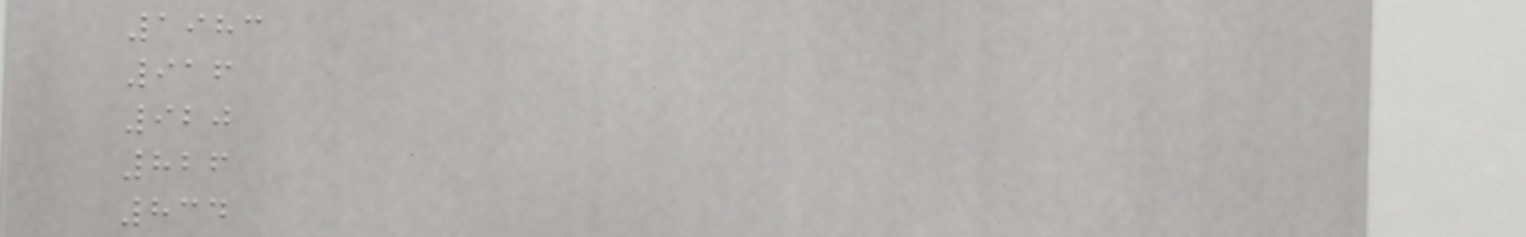1983
916
920
826
834
